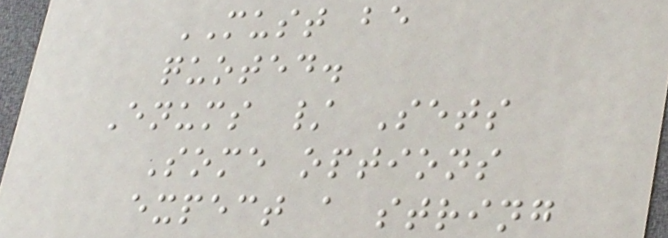MUST be
quoted.
Enums / Sets
Some options
expect a string
